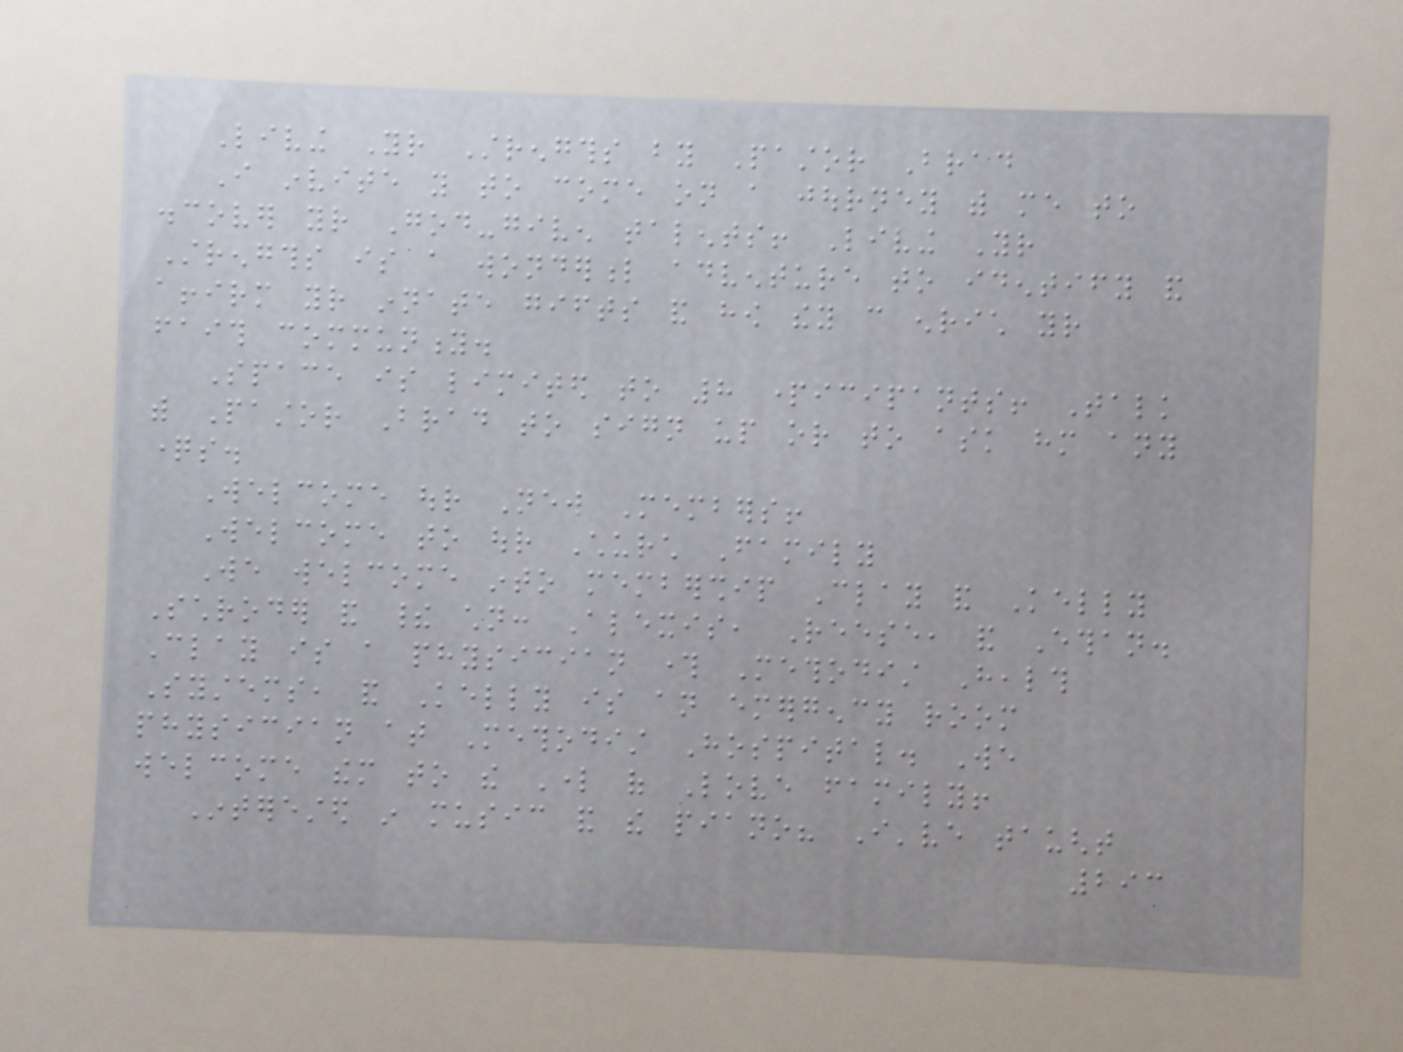Living Your Strengths by Pastor Brad
I invite you to come on a journey with me to
discover your God-given talents! Living Your
Strengths is a wonderful adventure to identify and
affirm your innate gifts and how they can enrich your
faith community.
Space is limited to 8 participants! Talk
with Pastor Brad to sign up or to ask him any
questions.
Welcome our New Members!
Welcome to our Church Family
We welcome into membership Clay and Kelly
Schroder and their children: Alexis, Reese, and Ethan.
Clay is a physician through Methodist Health
Systems, and Kelly is an emergency room
physician at Methodist Hospital. We
welcome them to the Lord of Love family!
Interested in music and the piano? I've taught
293
